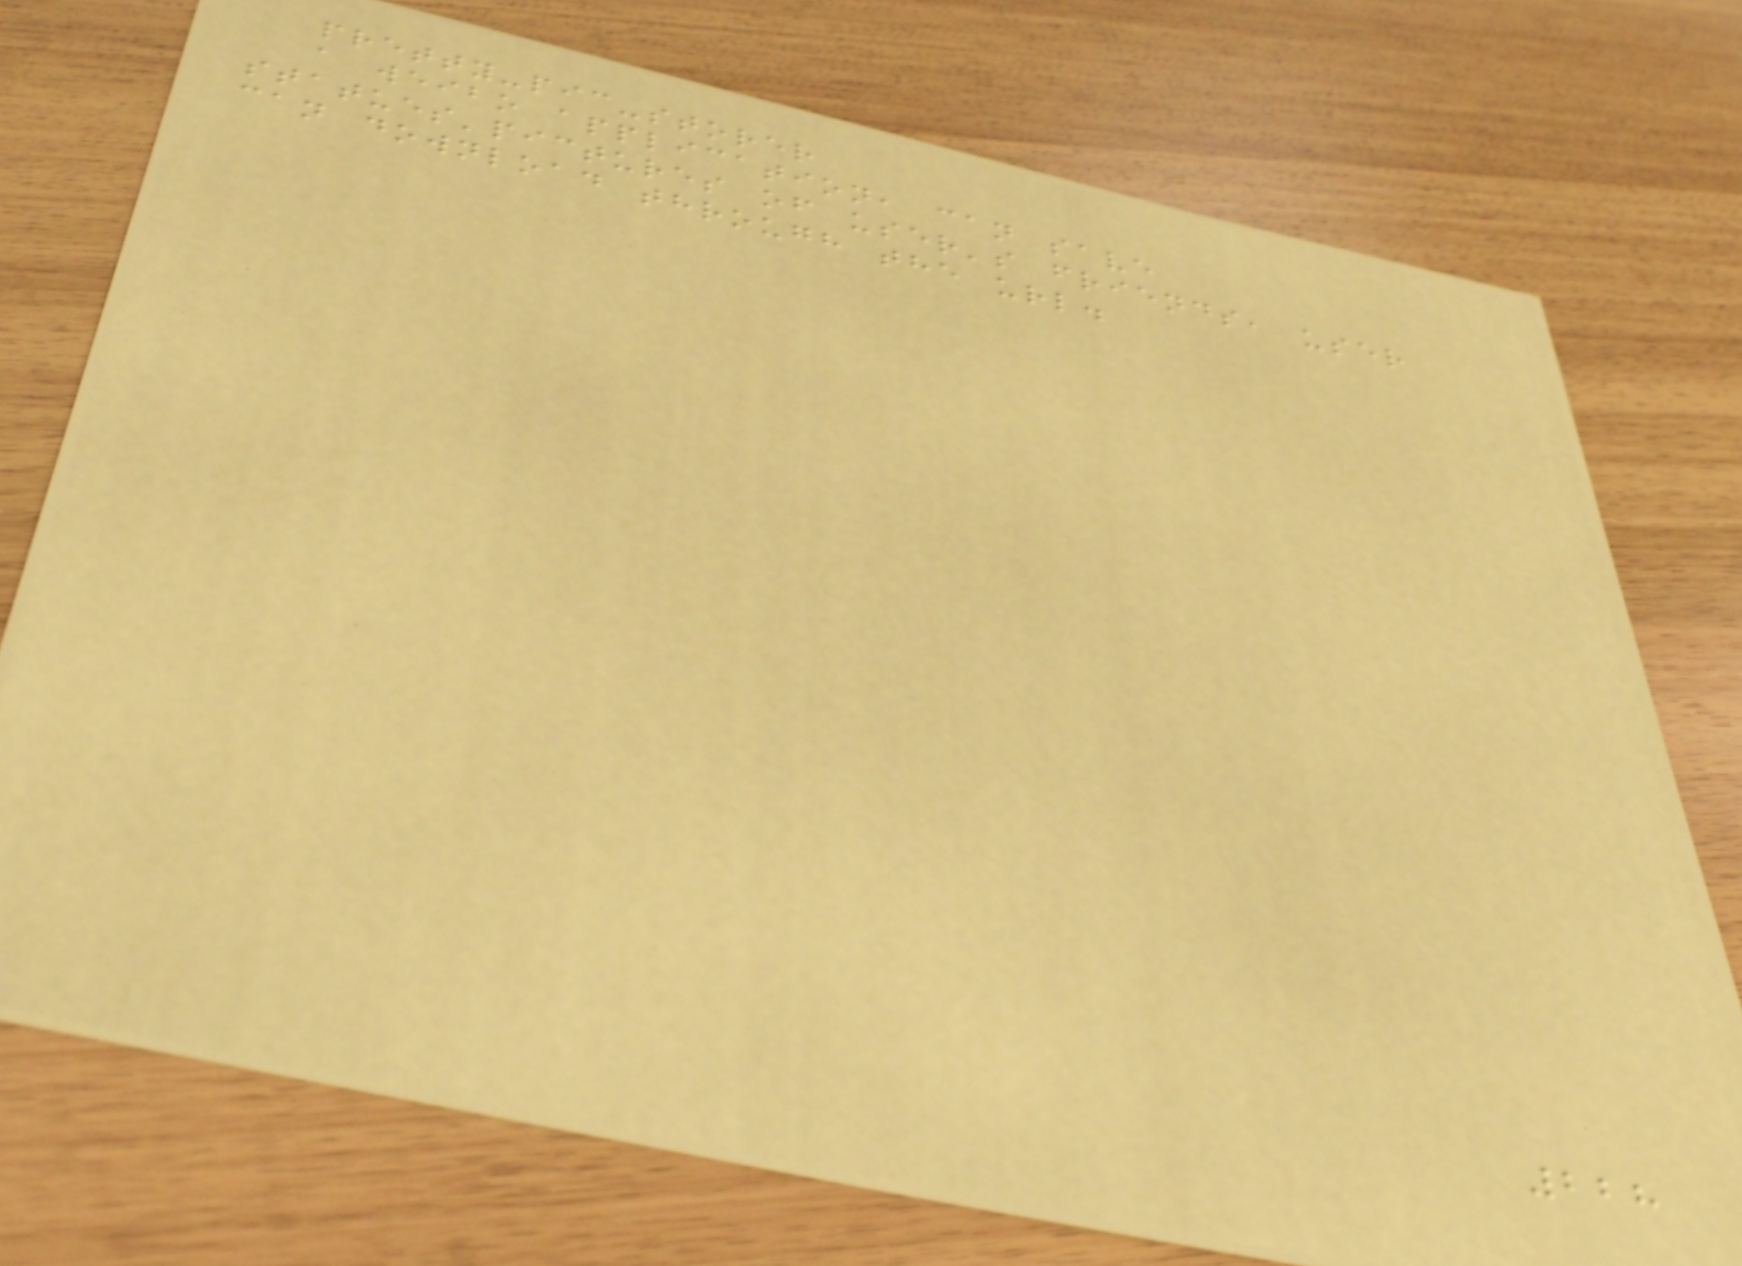pretty-pic-storer
a weibo application, can save
statues'pictures of user's friends, user
can download through the url.
228
